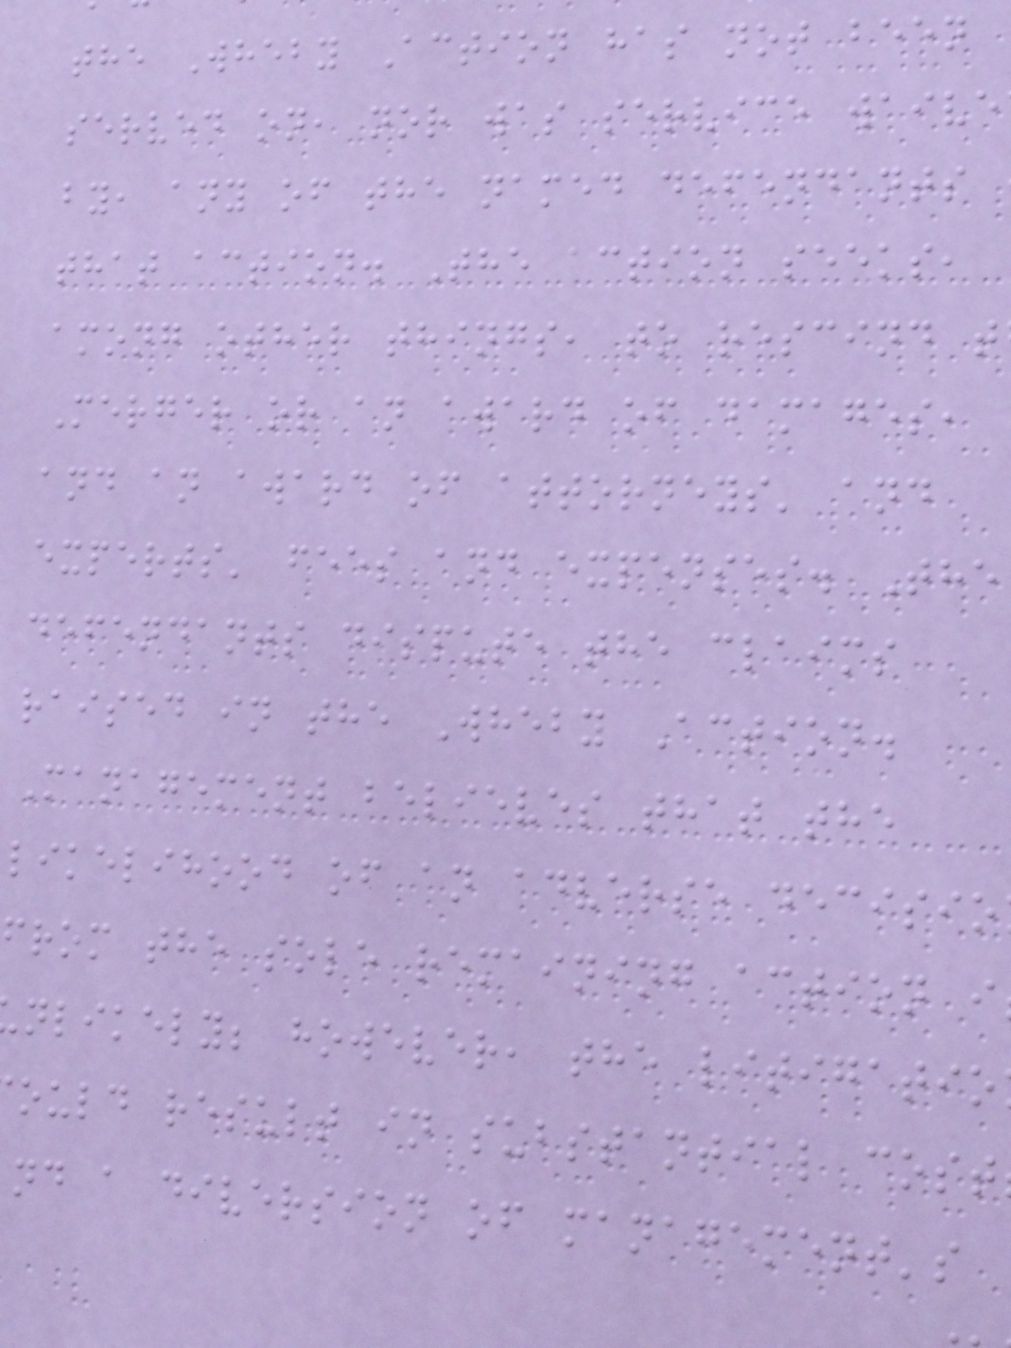the Wheby Action has not been
served on, nor was service waive
by, any of the named defendants
that action. The action seeks,
among other things, to rescind t
Merger or an award of damages,
and an award of attorneys' and
experts' fees and expenses. The
defendants dispute the claims
raised in the Wheby Action.
Management believes that the
likelihood of an adverse decisio
from the sole remaining action i
nlikely; however, the litigatio
ould result in substantial cost
nd a diversion of management's
